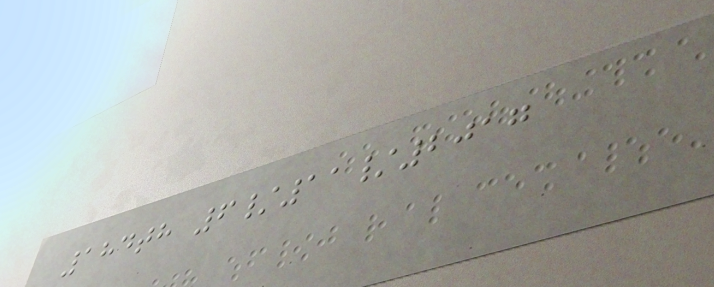184th 6/11/2017
